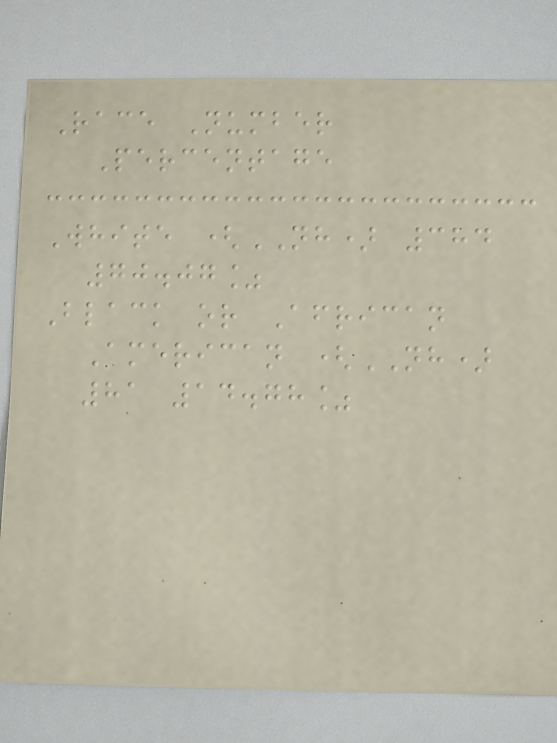Race Number
Percentage
White (NH) 384
70.07%
Black or African
American (NH)
81 14.78%
